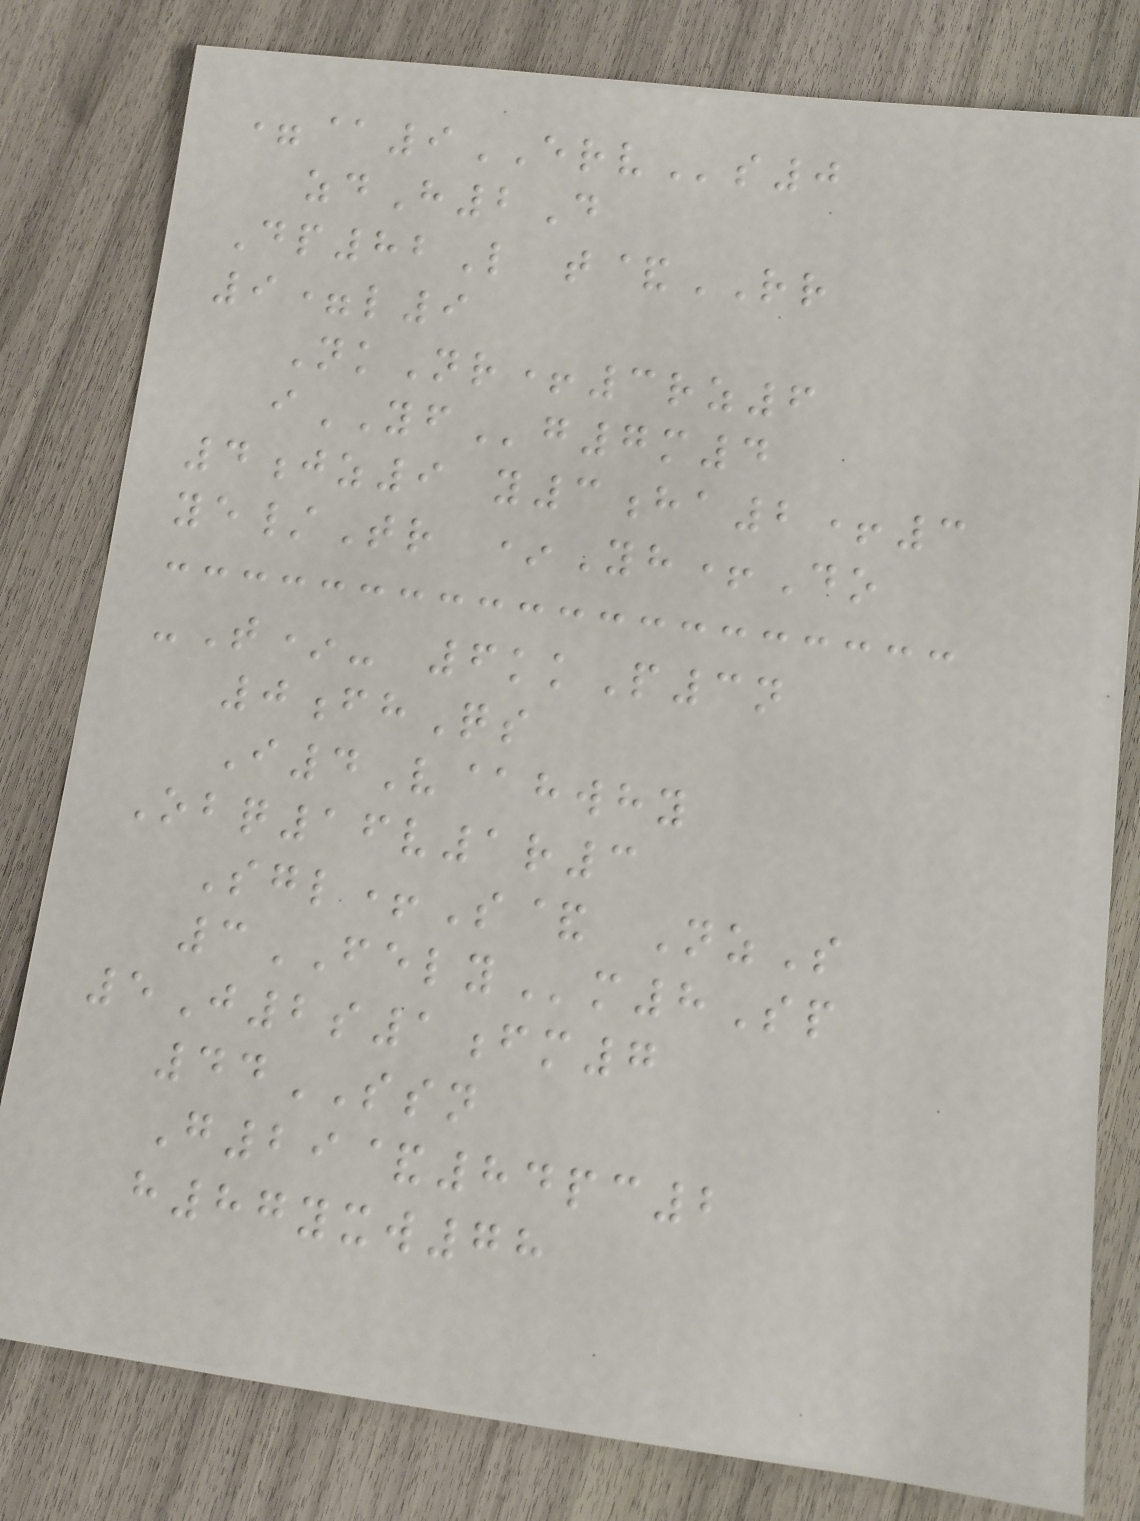=@9ERVs0
zdH2D
Dp82L t&RR
9=l9
NkNr+3rz6
iYFg7m4
4jz9 y3ha2+3
ye/Tr *Yh+Do
-T*- 6kkP3n
0fhQs
I4V@hwhy
Obq16v1r3
Sgl+S& NzS
3FELYm8Sp
5J2s1fm7
44SSN
G29&84pc2
h87yxw78
